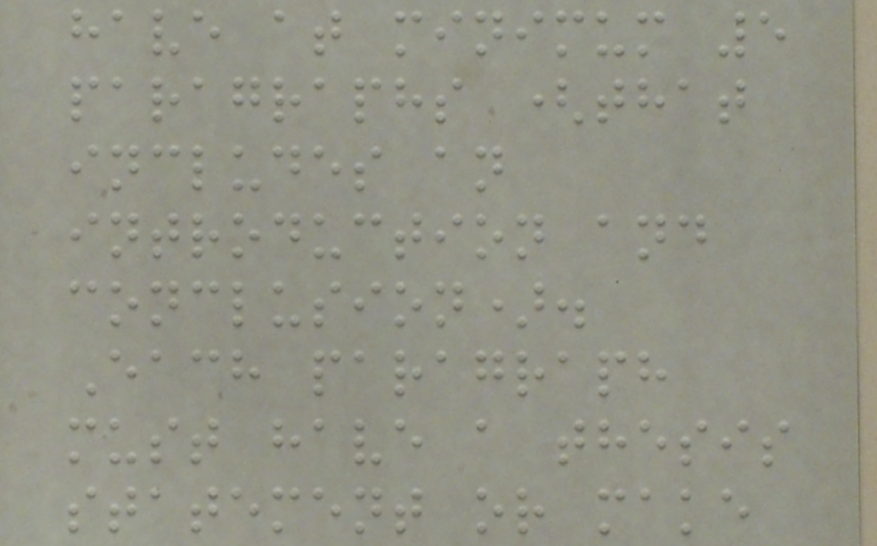have at minimum 5
paragraphs (that
includes an
introduction and
conclusion).
Each paragraph
must have a thesis
statement or make
